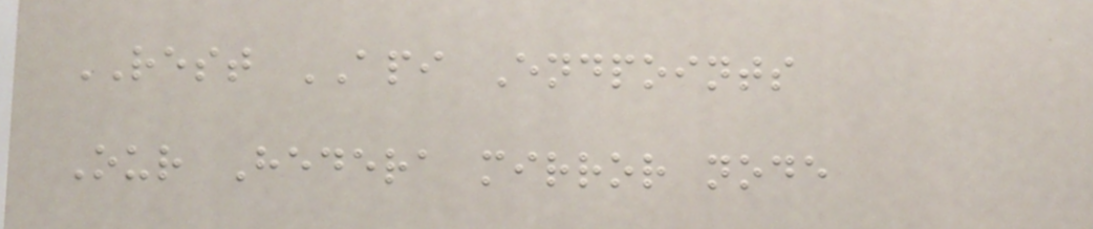REST API Endpoints
Our Hedera mirror node
